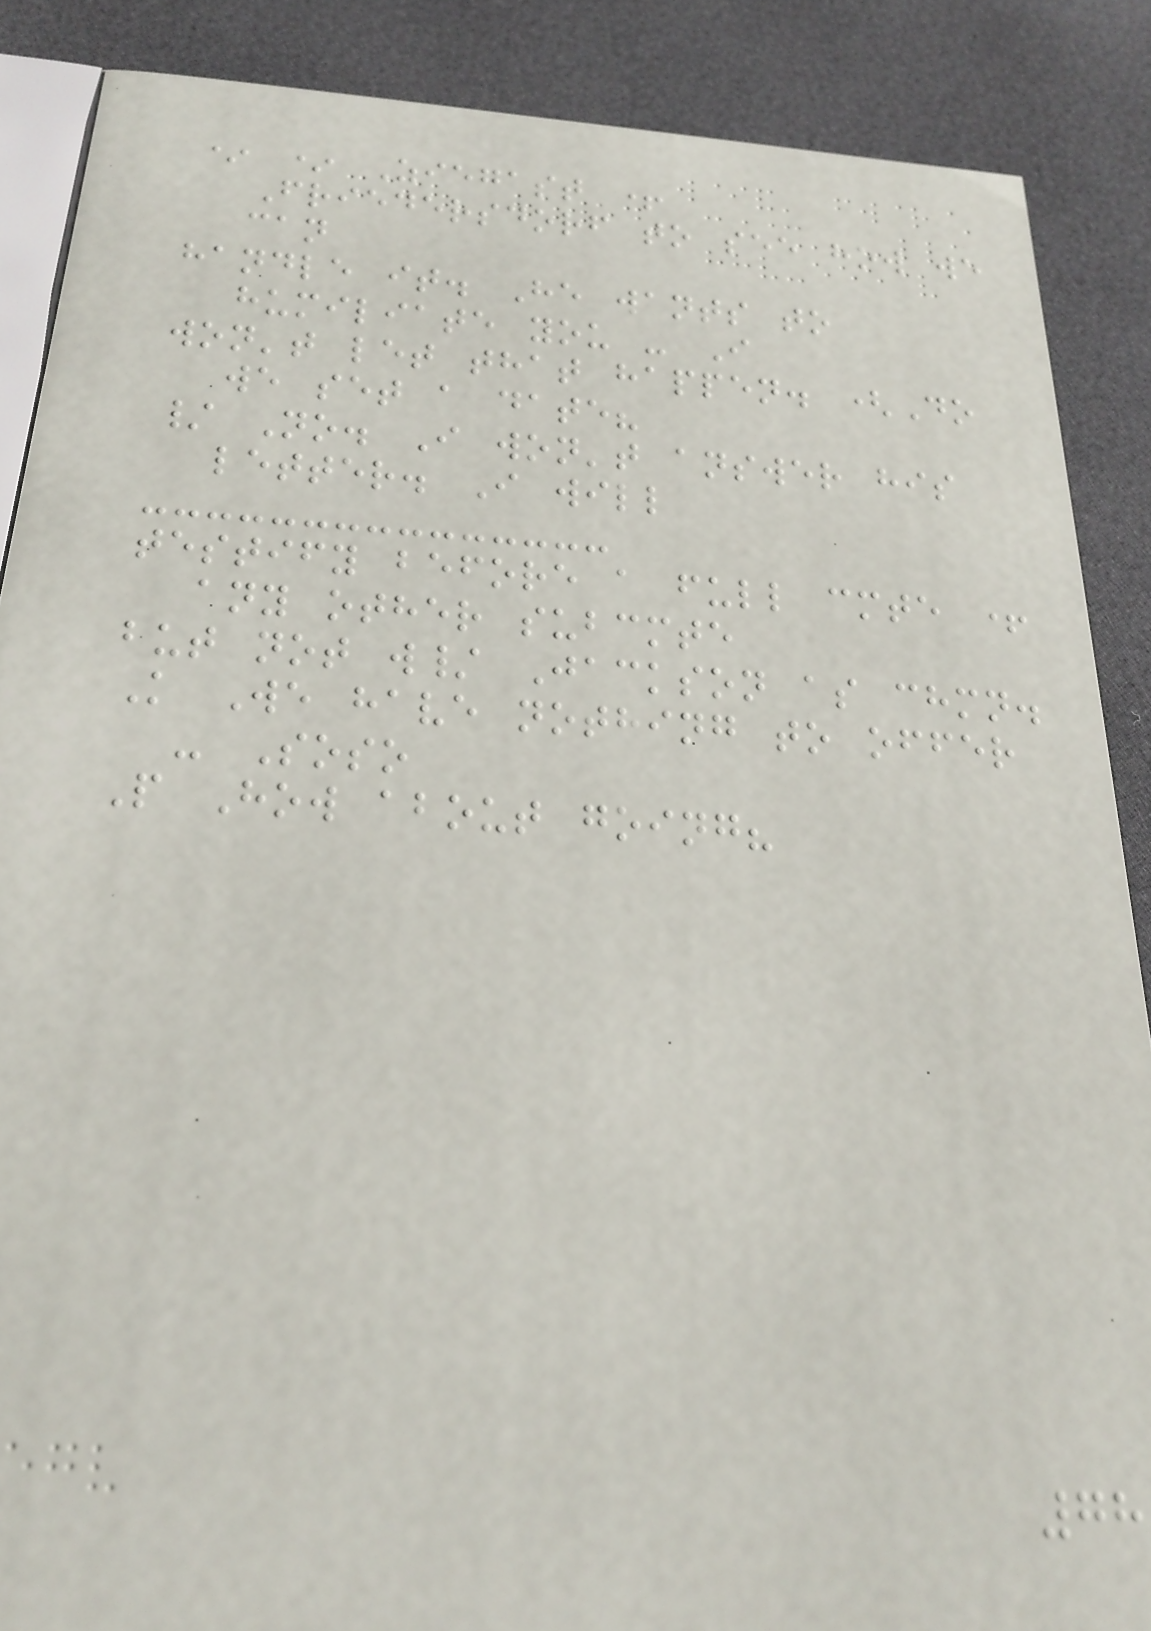* * Ziegast +
Friedersdorf to see how we
can
handle it. He wants to
humiliate you - I
won't let that happen. (Do
we set a date?
/ No. I won't answer his
letter. I will
testify before a full cmte +
any other subcmte
but not w/ Jackson as chmn.
K We have nothing to offer
- Soso
P How about going?
78
